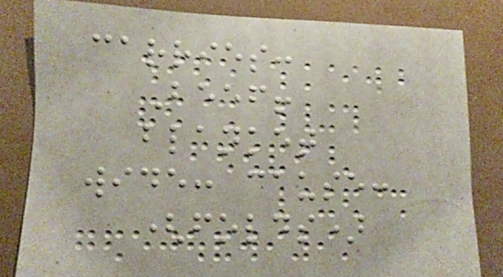carries:
Beef!
blanket
wide: cause:
(folds)
